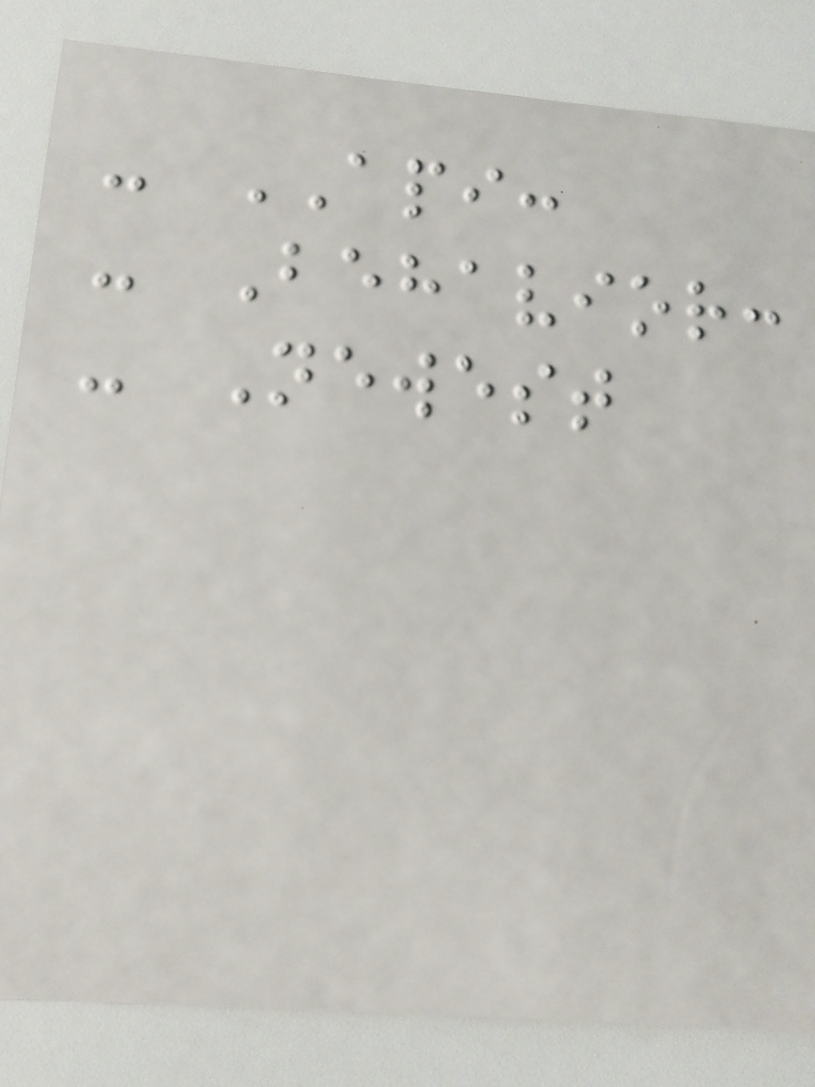- API:
- Behavior:
- Newest
